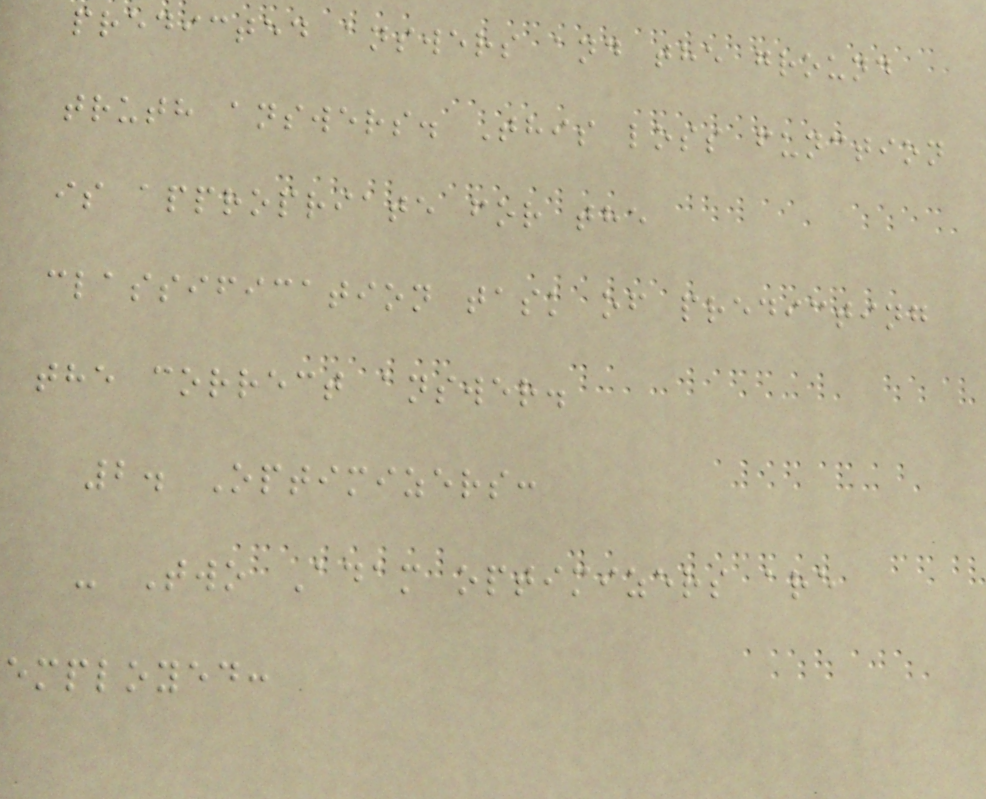predicted answers and the ground
truth answers. This loss function
is appropriate for the
classification task of predicting
the correct answer.
2. Optimizers:
- Two Adam optimizers are
employed:
